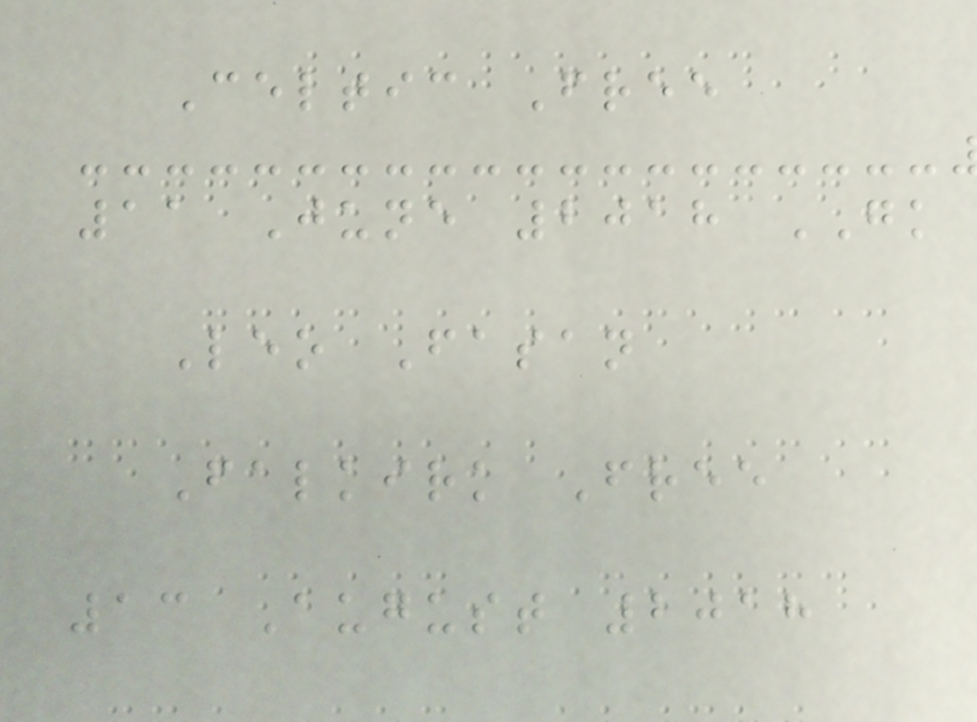Celtic Free
11 June 2018 GK
Leo Fasan
Falkirk Free
13 August 2018
